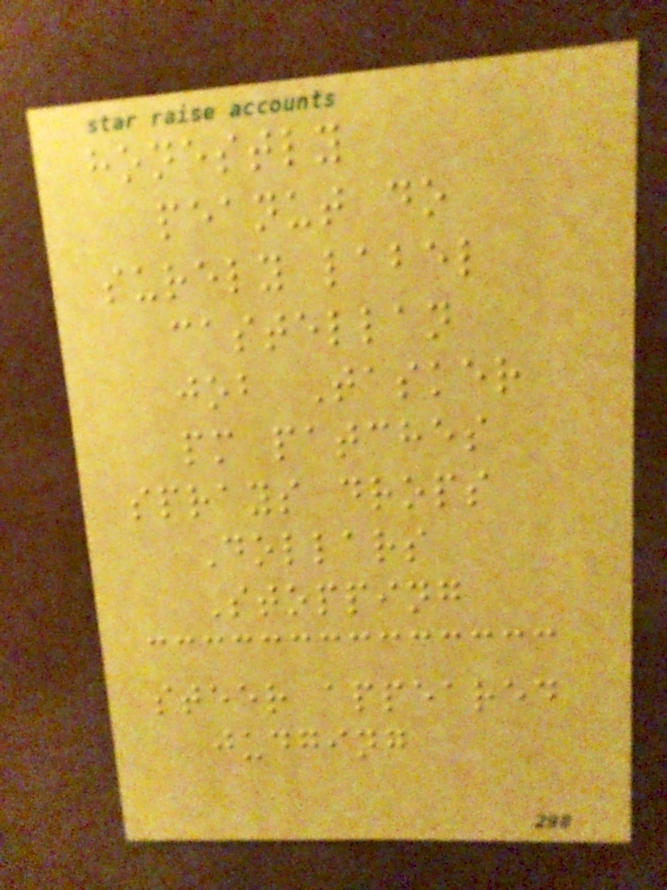honestly
peanut do
surely label
castellan
job Tasker
pm patches
sprays drops
Dollars
Stopping
steer appeared
judging
